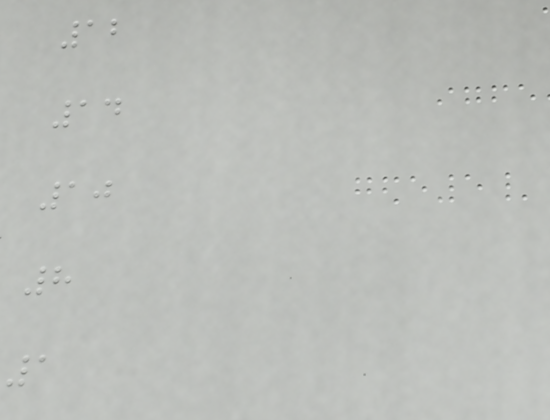12
14
10
8
1
